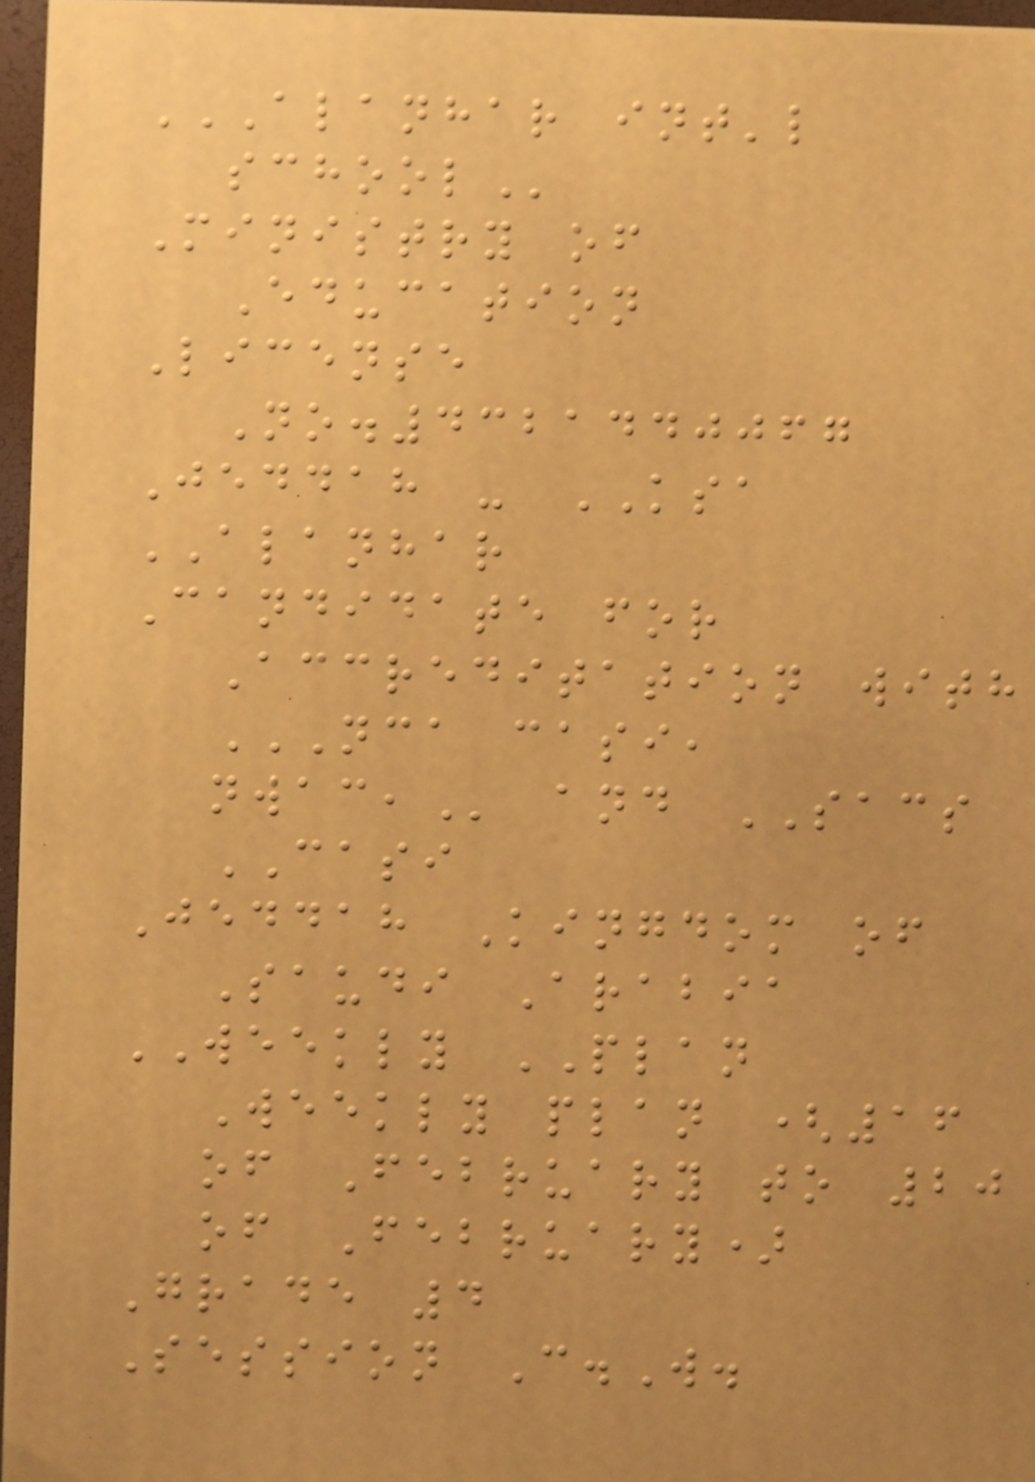ALANHAR INT'L
SCHOOL
Ministry of
Education
License
No.4321440067
Jeddah - KSA
ALANHAR
Candidate for
Accreditation with
NCA CASI,
NWAC, and SACS
CASI
Jeddah Kingdom of
Saudi Arabia
WEEKLY PLAN
Weekly plan (16
of February to 20
of February)
Grade 4
Session C.W.
